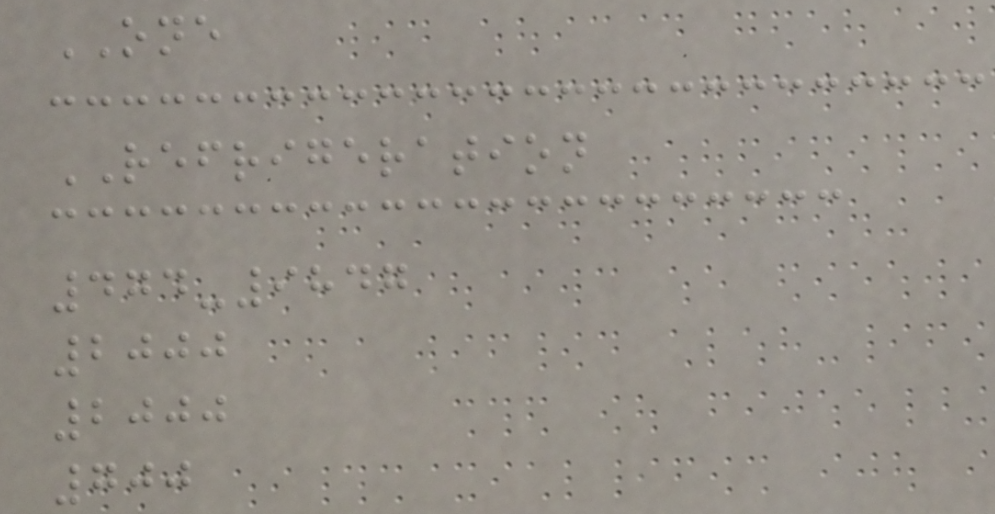ONE
REFRIGERATION
474-9847
2000
2000
700
